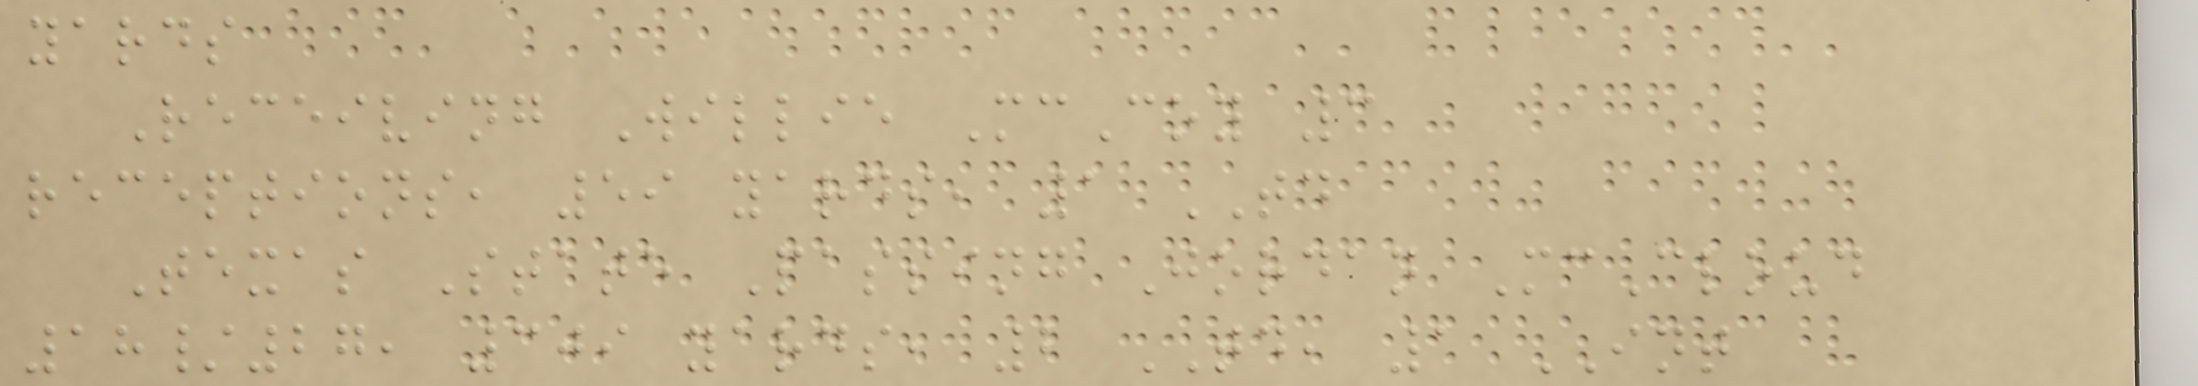yards
Receiving Willie McCoy 3
receptions, 59 yards, 1 TD
Texas State Passing Jordan McCloud
18/27, 309 yards, 2 TD, 1 INT
